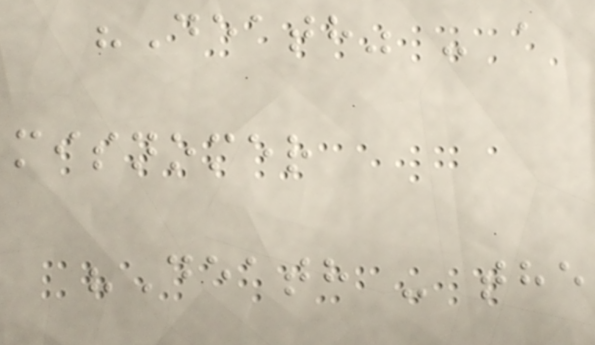"Death" - a
misnomer
"Death - the
